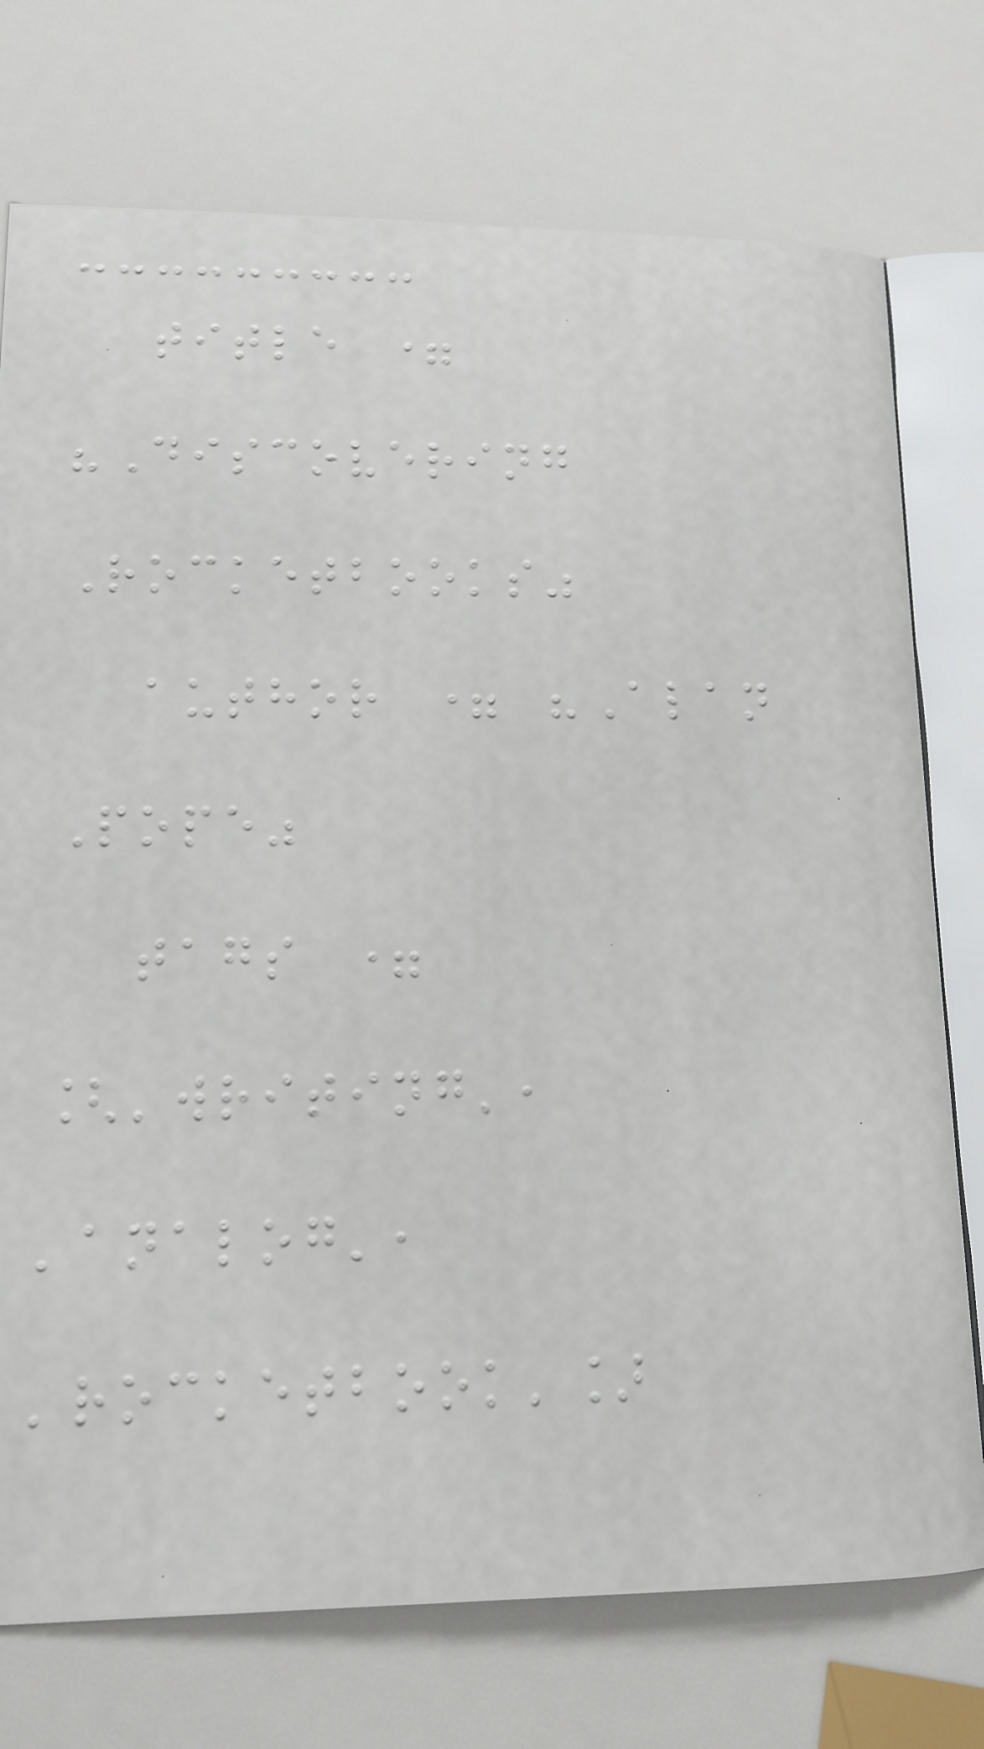title =
"Discovering
Rocketbooks"
author = "Alan
Pope"
tags =
['writing',
'analog',
'rocketbook']
